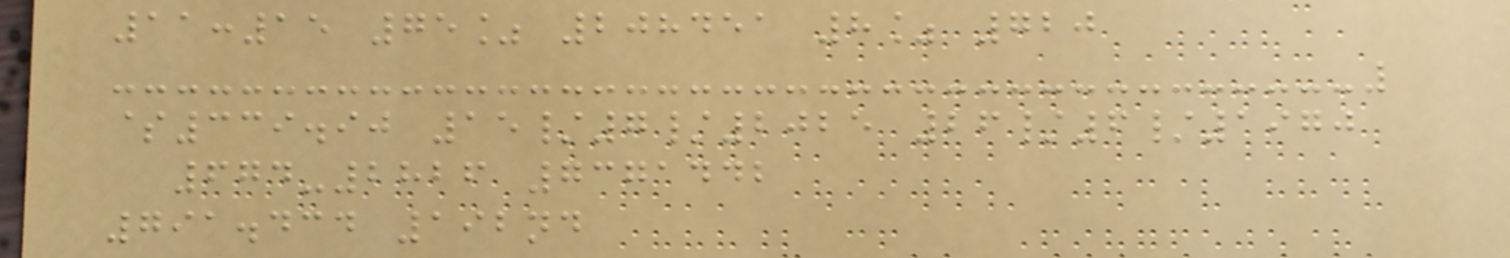11:15 75% 208451 8% 720
$339.90 15/7/2025 26/6/1970
674-2826 7371442
791.434 192nd
